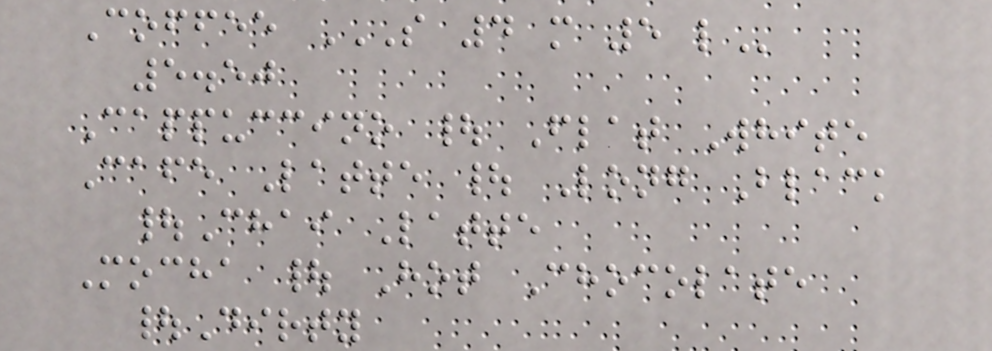Coffee S 4 M 5 L
5.50
Cappuccino | Flat White
Cafe Latte | Long Black
|Chai Latte
Mocha | Hot Chocolate
|Dirty
